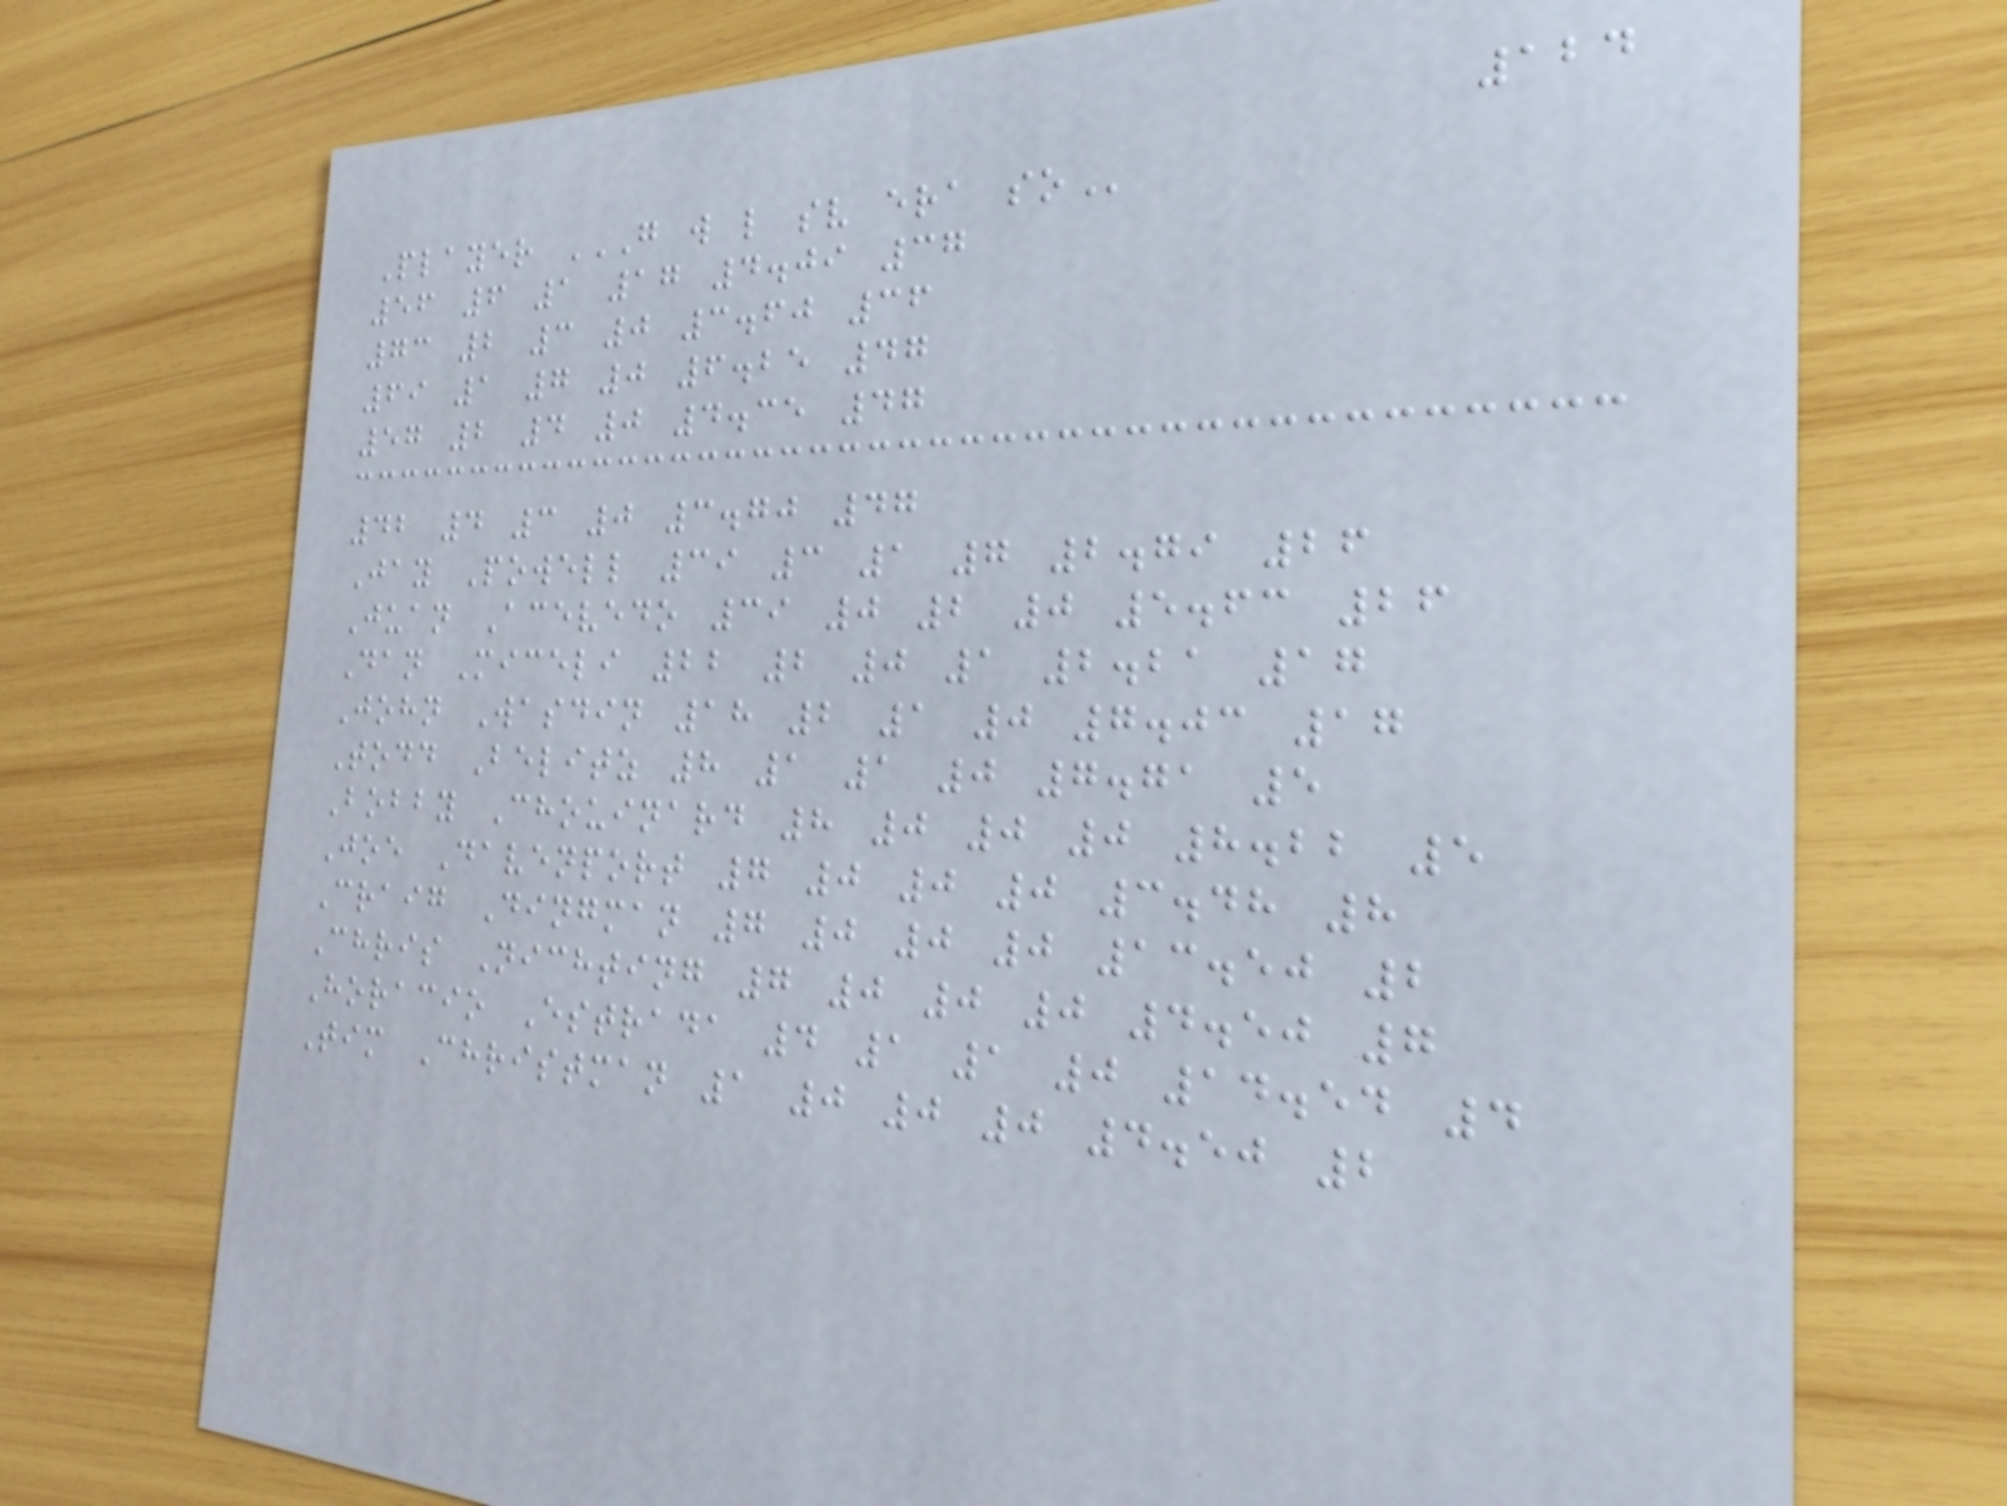124
Player G W L SV ERA SO
56 6 1 17 4.09 37
73 2 3 0 3.60 36
69 1 7 0 6.25 47
57 2 4 0 4.35 47
42 4 3 0 3.70 47
Jay Powell 39 3 1 7 2.79 26
Juan Acevedo 39 0 2 0 5.63 26
Dan Miceli 22 2 0 1 2.21 17
John Wasdin 18 2 1 0 7.03 17
Todd Belitz 8 1 1 0 7.71 5
Bobby Chouinard 8 0 0 0 8.22 5
Joe Davenport 7 0 0 0 3.48 8
Craig Dingman 7 0 0 0 13.50 2
Chris Nichting 7 0 0 0 4.50 7
Horacio Estrada 4 1 1 0 14.54 4
Tim Christman 1 0 0 0 4.50 2
